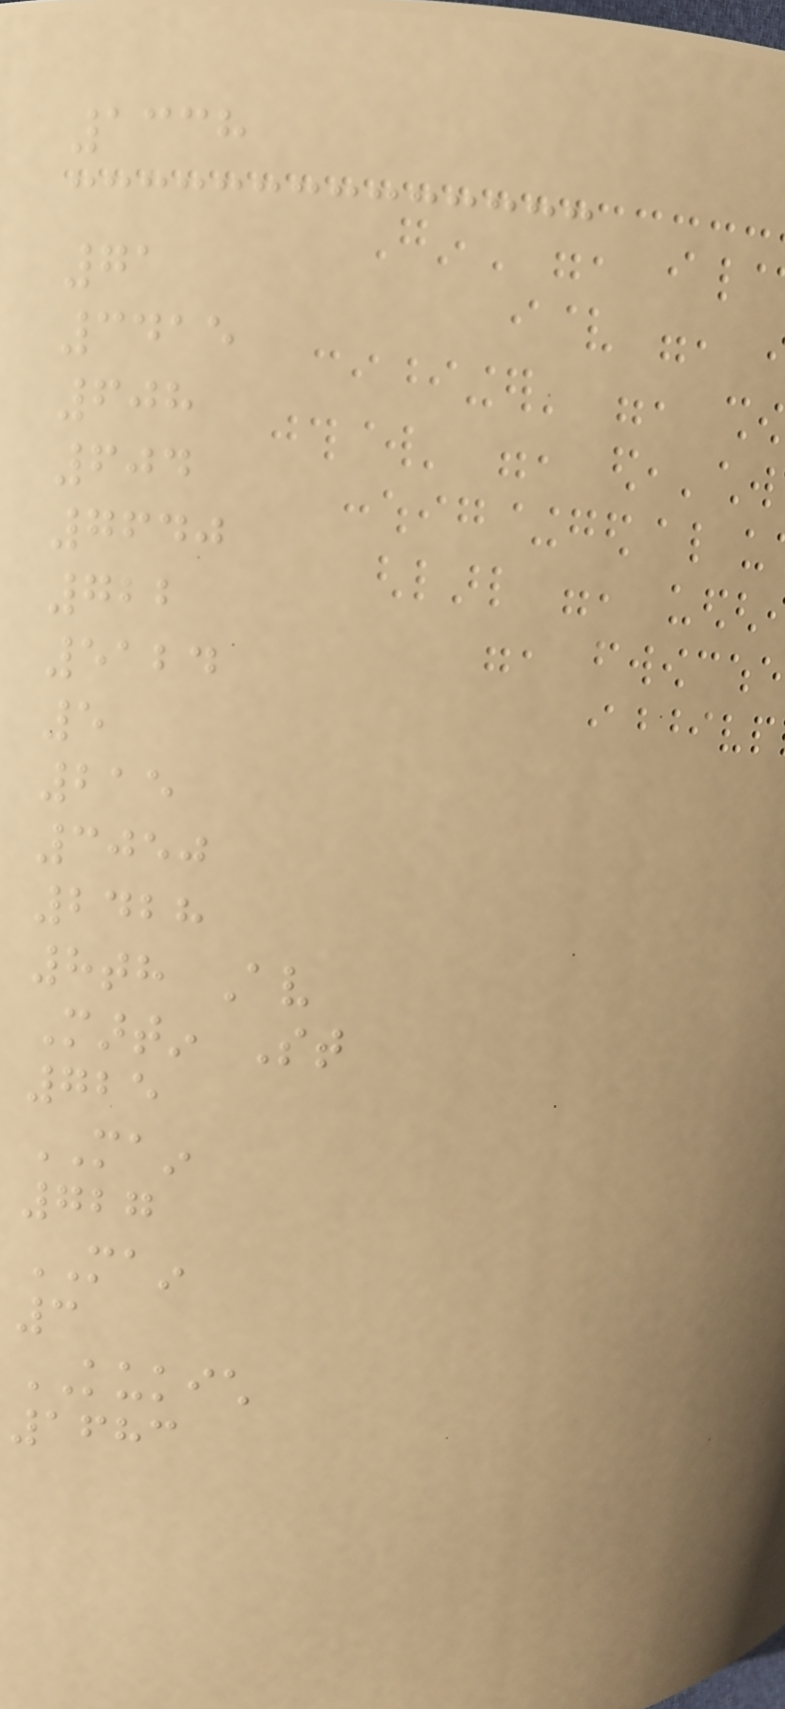1338
71
3415
608
604
7640
722
5124
5
215
3050
2428
8th Av
Martin St
725
MAIN
727
MAIN
3
KUKICH
1683
